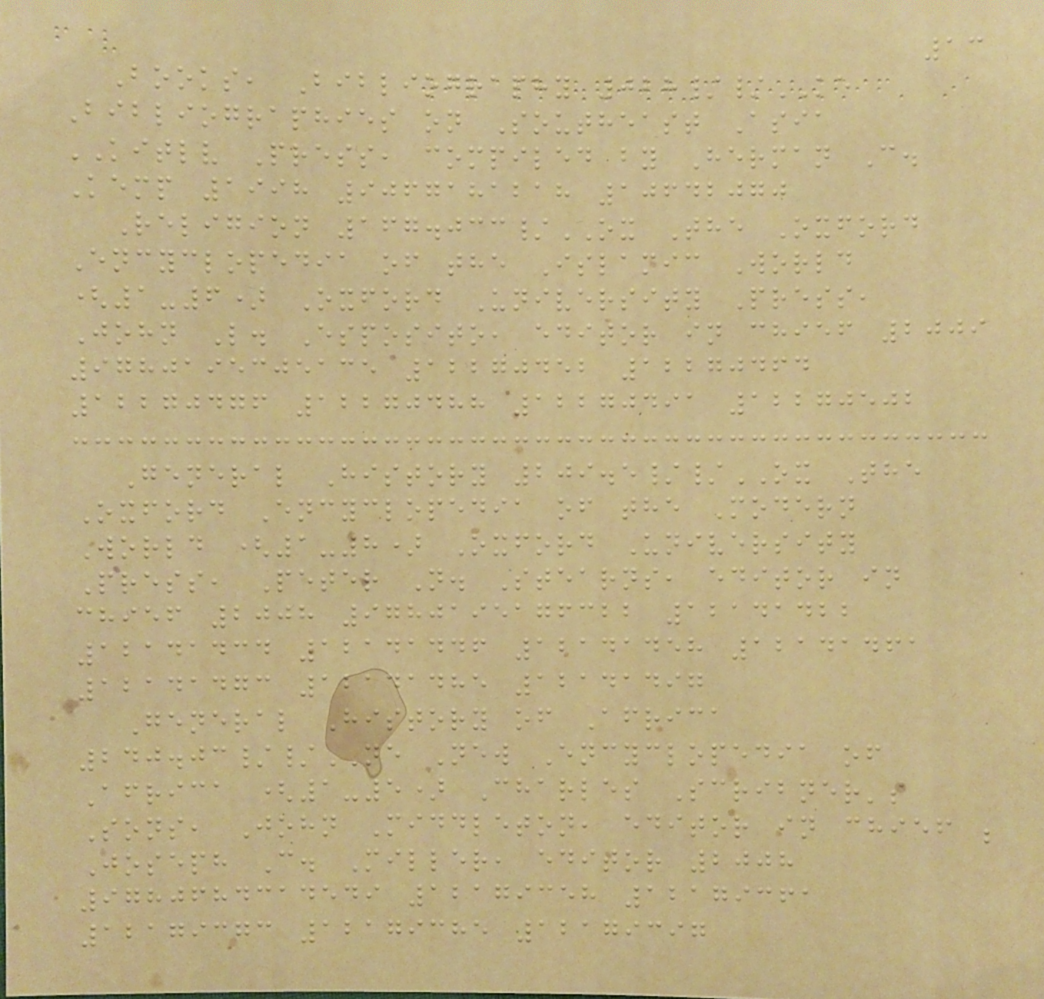13
Books, Bibliography 028//KE
Bibliographies on Southeast Asia
KITLV Press, compiled by Herman C.
Kemp 1998 9067181218 10642070
Religion 167.033/OX The Oxford
Encyclopedia of the Islamic World
(1-6) Oxford University Press,
John L. Esposito, editor in chief 2009
9780195305135 12270452 12270464
12270476 12270488 12270491 12270502
General History 209.5//OX The
Oxford Encyclopedia of the Modern
World (1-8) Oxford University
Press, Peter N. Stearns, editor in
chief 2008 9780195176322 12141422
12141434 12141446 12141458 12141461
12141473 12141485 12141497
General History of Africa
240.03//NE New Encyclopedia of
Africa (1-5) Charles Scribner's
Sons, John Middleton, editor in chief ;
Joseph C. Miller, editor 2008
9780684314549 12179358 12179361
12179373 12179385 12179397
